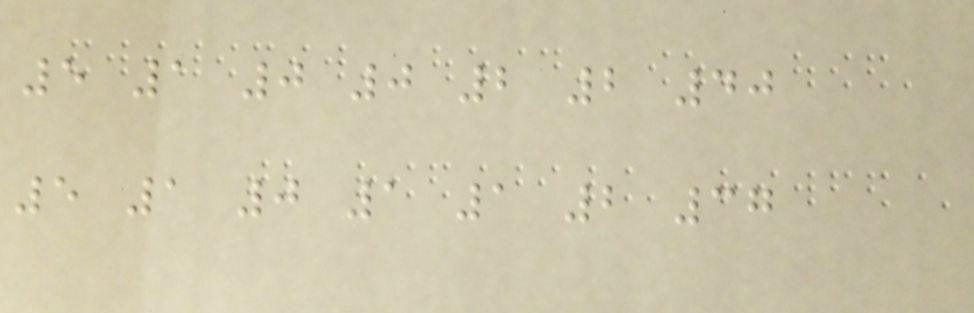5 1 0 0 2 2 40
5 1 0 1 1 2 37
